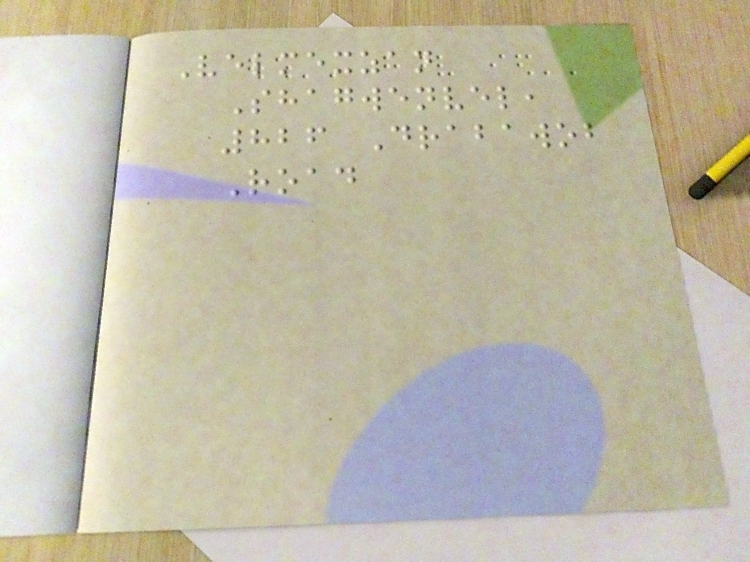Velmexzan
Shagwenvel,
826 Drabawob
Road
